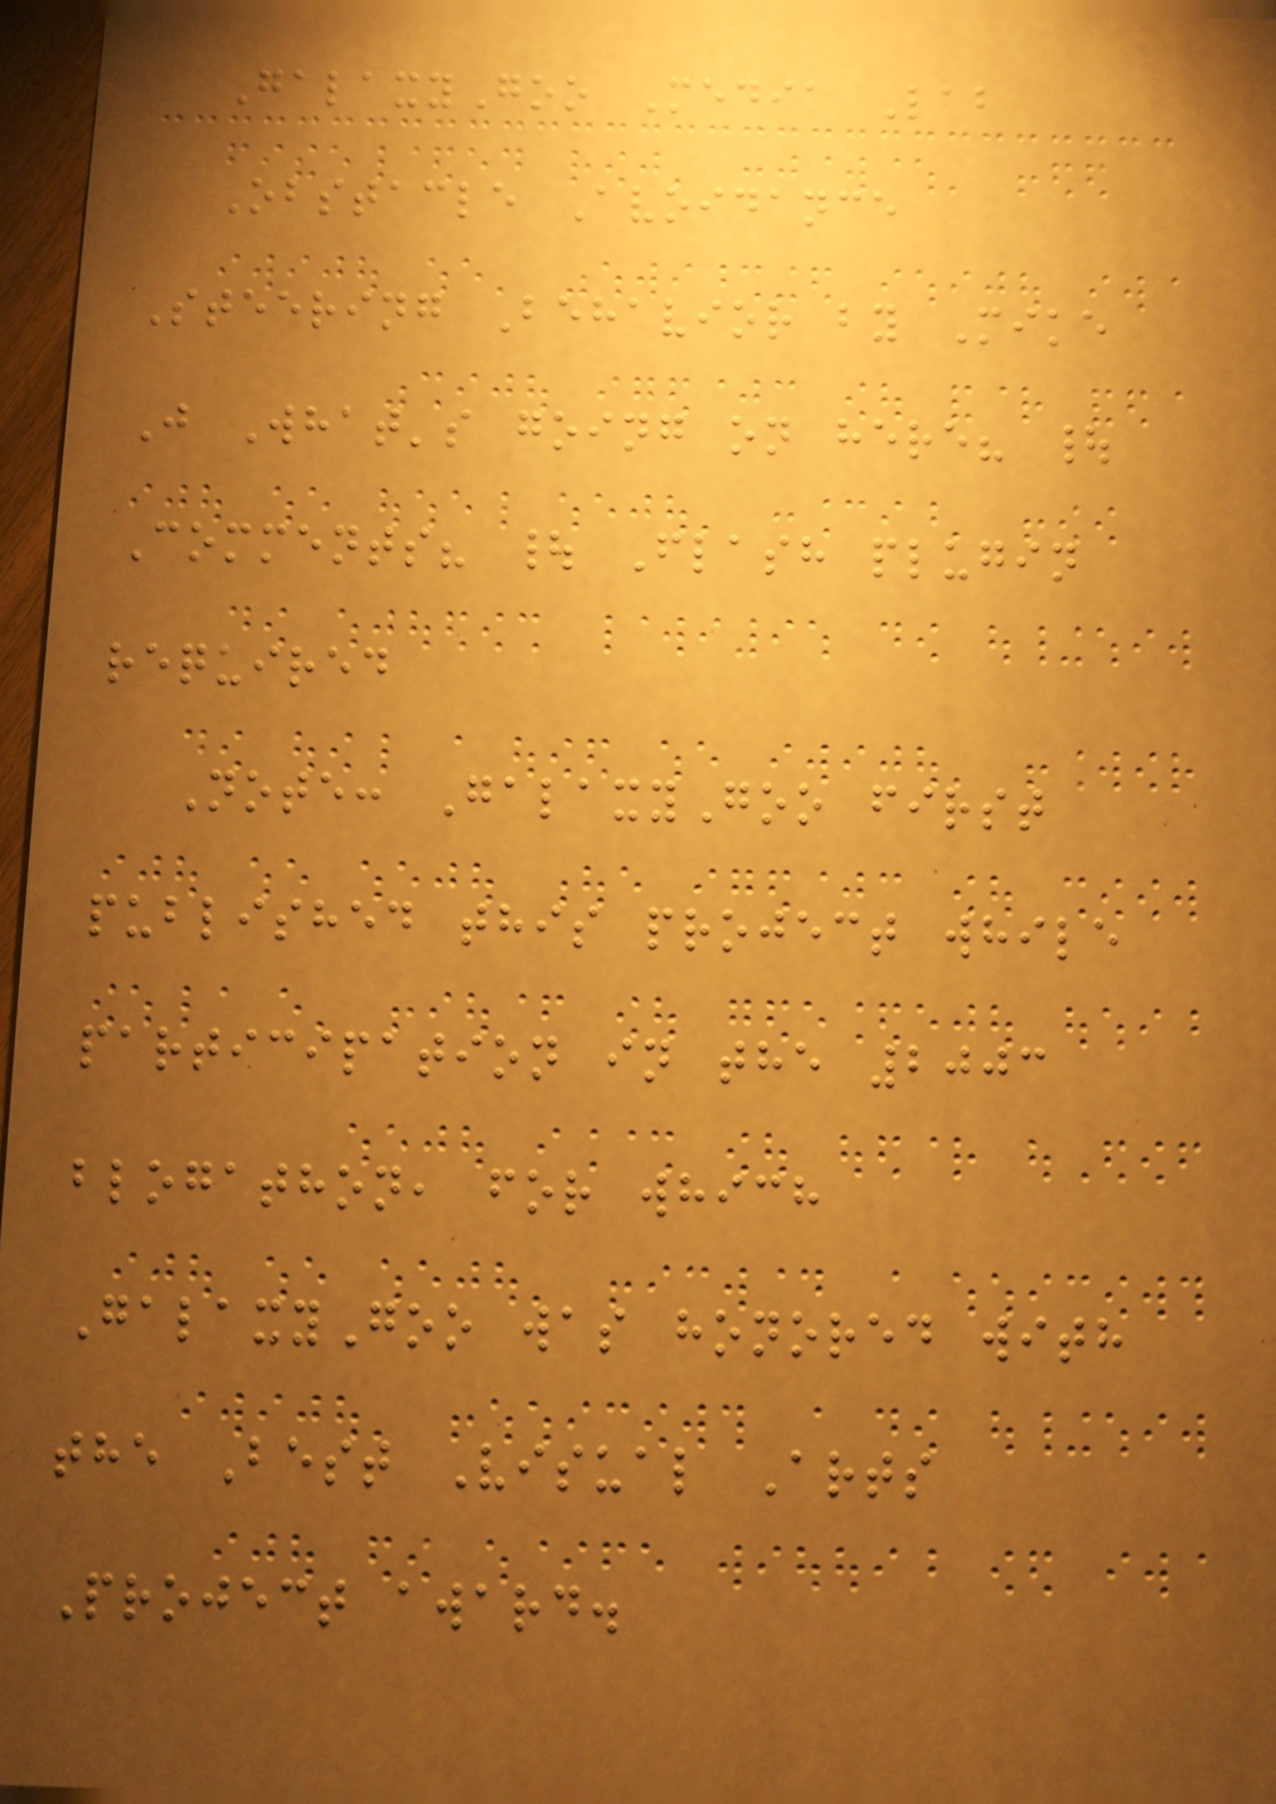GalaxyGoo Media Lab
Obstacle Avoidance
Steering Behavior by Mike
J What's going on here? |
Comments? | Flash plugin
required
Note: GalaxyGoo first
published this project while
participation in the 2003
blogathon, for which
GalaxyGoo was honored with
the Best Visual Arts
Project award.
